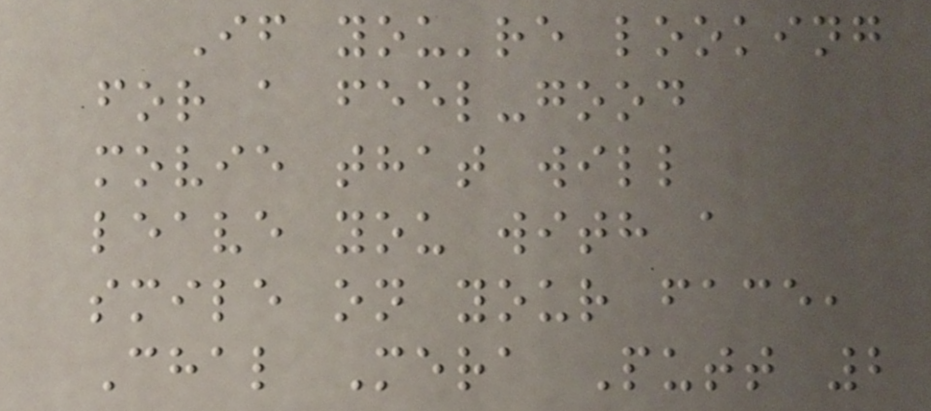If you're looking
for a feel-good
movie that will
leave you with a
smile on your face,
Chal Mera Putt 2
